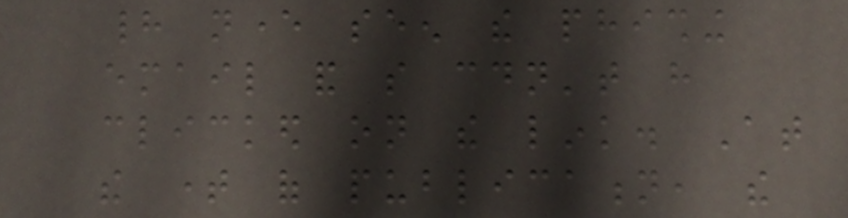had never seen the phishing
email and so couldn't have
clicked on the link. At
the time of publication, the
